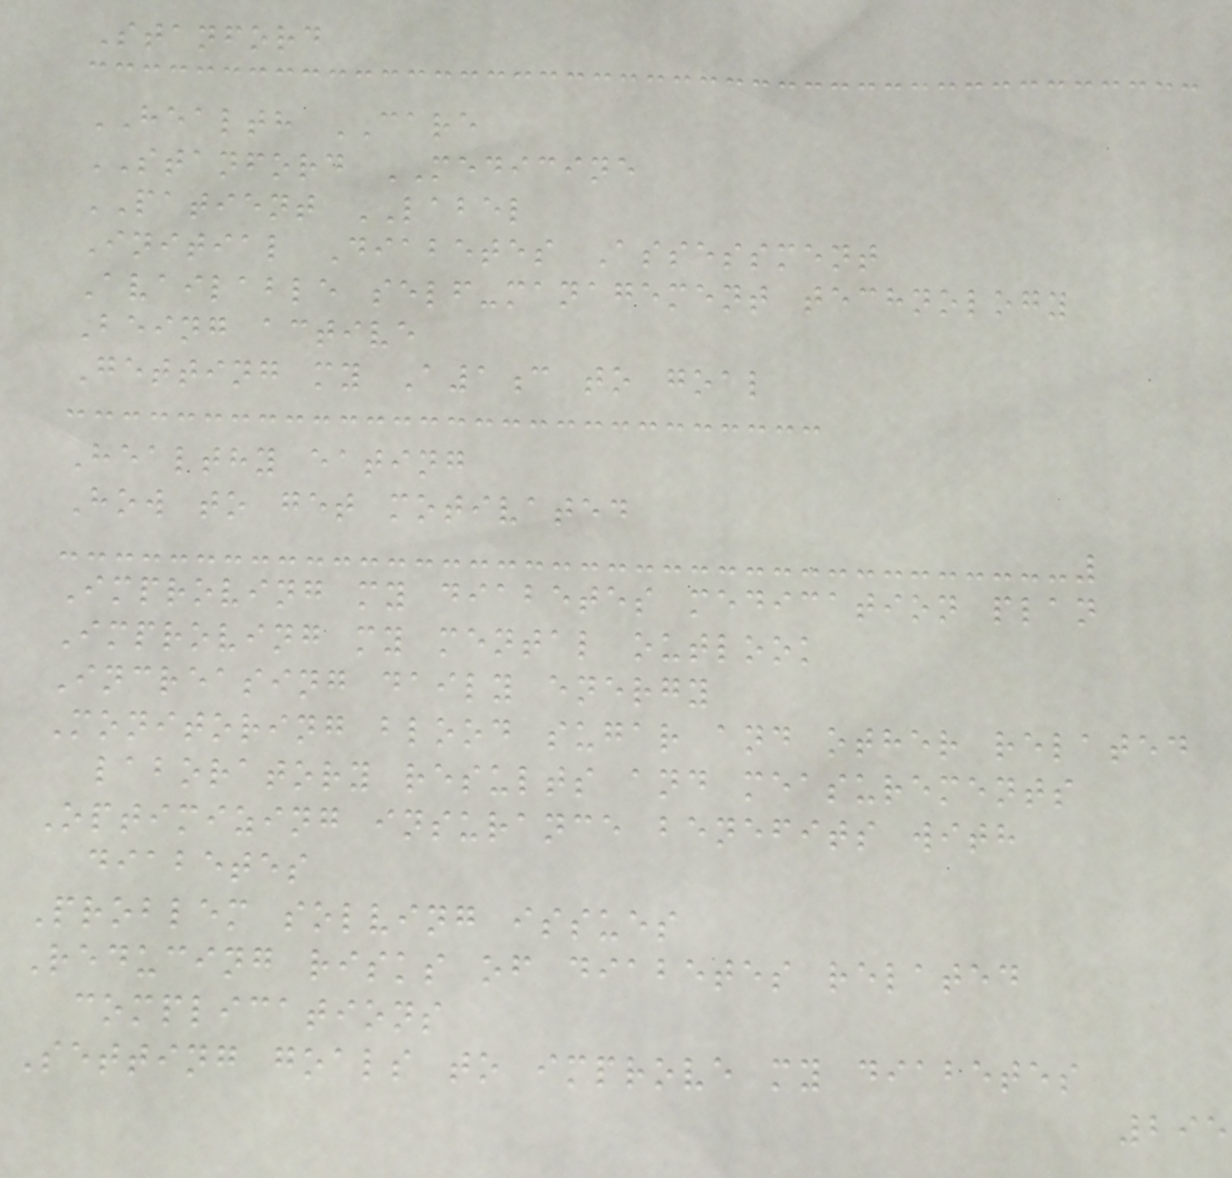Stanford
HEALTH CARE
STANFORD MEDICINE
PATIENT LABEL
Initial Diabetes Assessment
Available self-management technology
Being active
Getting my A1c to goal
Healthy eating
How to get motivated
Improving my diabetes medication plan
Improving my mental outlook
Increasing daily energy
Monitoring blood sugar and other related
laboratory results and measurements
Optimizing insurance benefits with
diabetes
Problem solving issues
Reducing risks of diabetes related
complications
Setting goals to improve my diabetes
295
